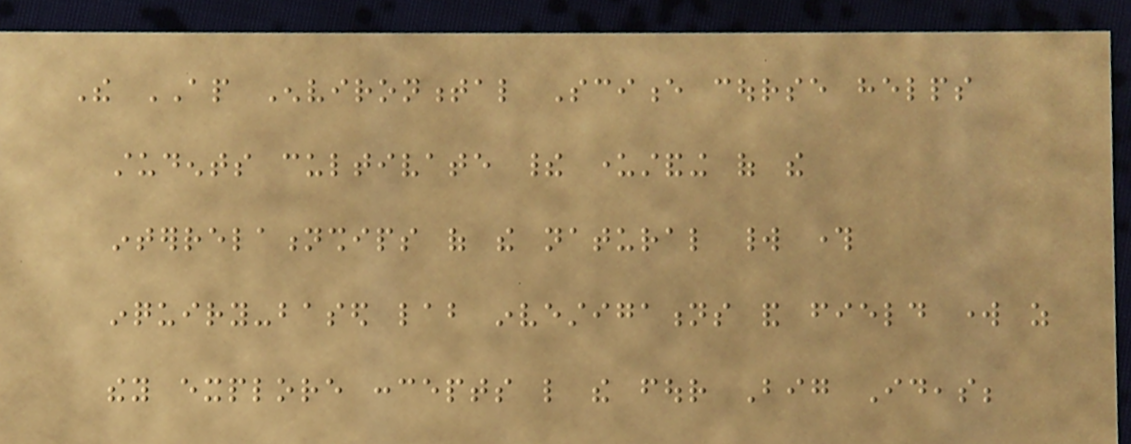The AP Environmental Science course helps
students cultivate their understanding of the
interrelationships of the natural world through
inquiry-based lab investigations and field work as
they explore concepts like the four Big Ideas;
